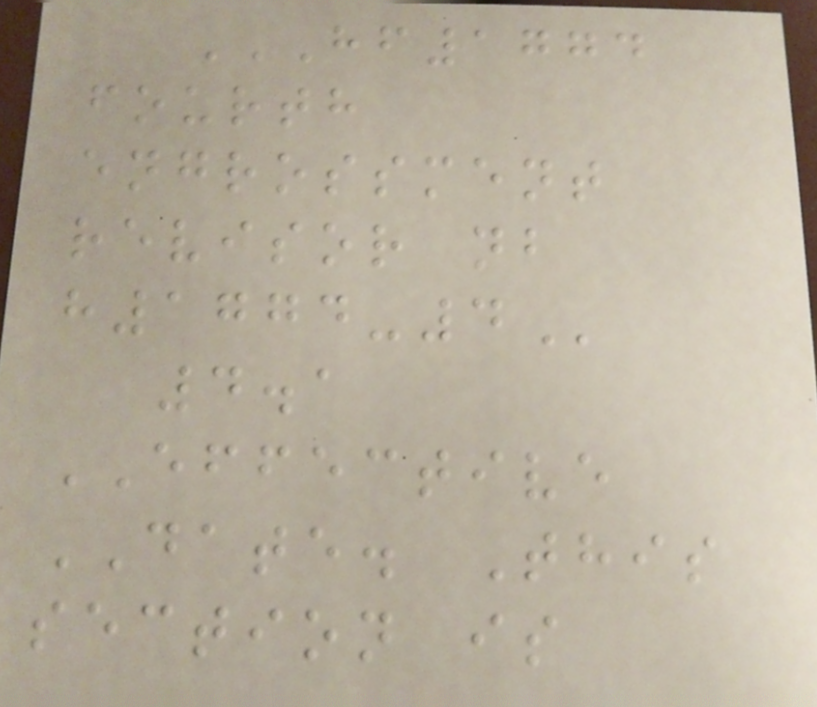HF1774
FOURTH
ENGROSSMENT
REVISOR NB
H1774-4
4.1
EFFECTIVE
DATE. This
section is
